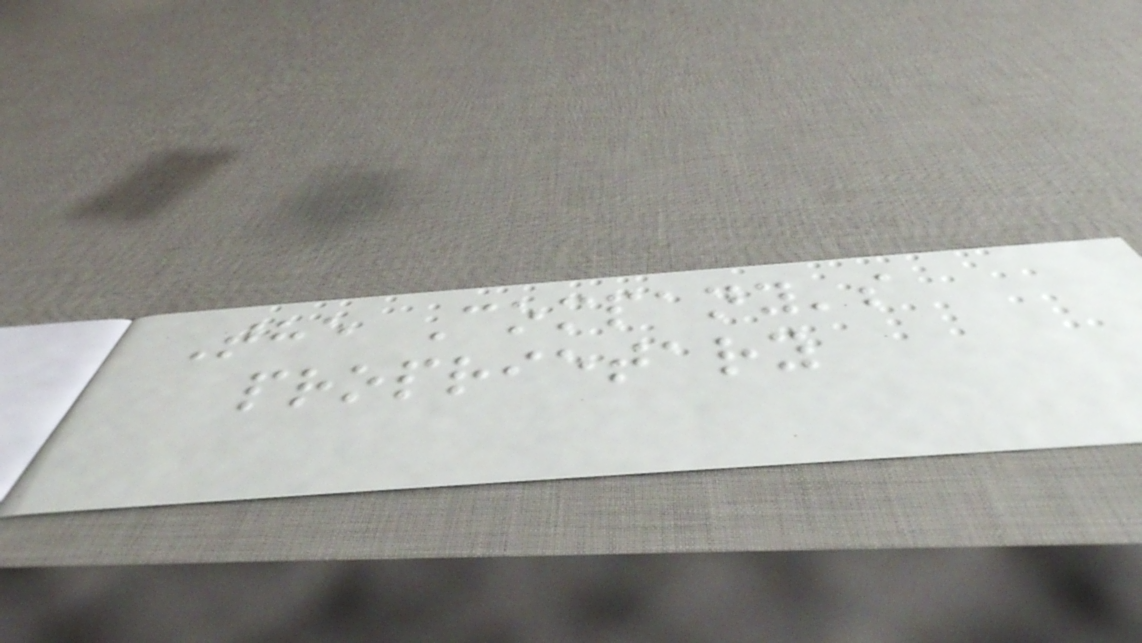The Company's
proprietary
